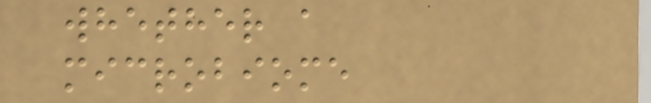whether a
microbiome
